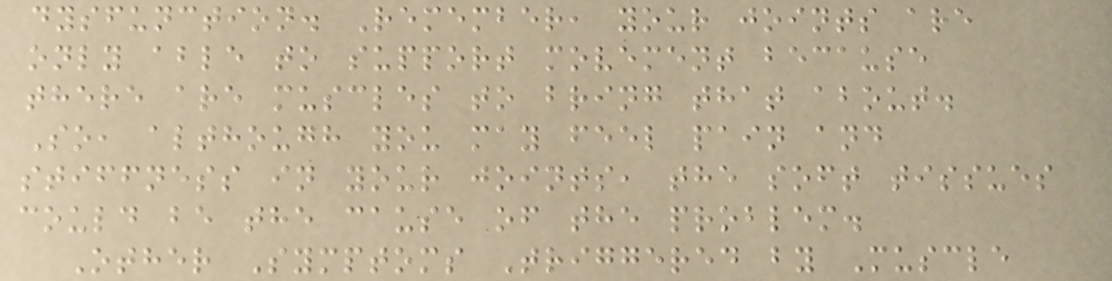dysfunction. Remember, your joints are
only able to support movement because
there are muscles to bring that about.
So, although you may feel pain and
stiffness in your joints, the soft tissues
could be the cause of the problem.
Other Symptoms Triggered by Muscle
